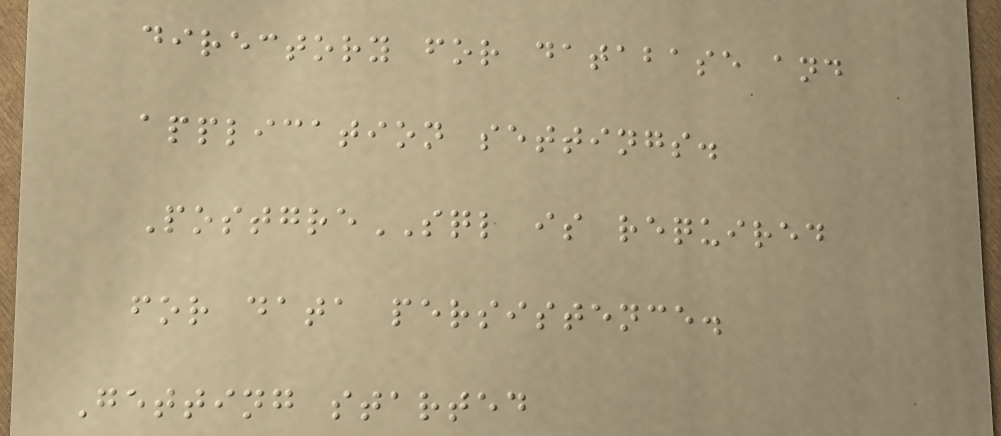directory for database and
application settings.
PostgreSQL is required
for data persistence.
Getting started
